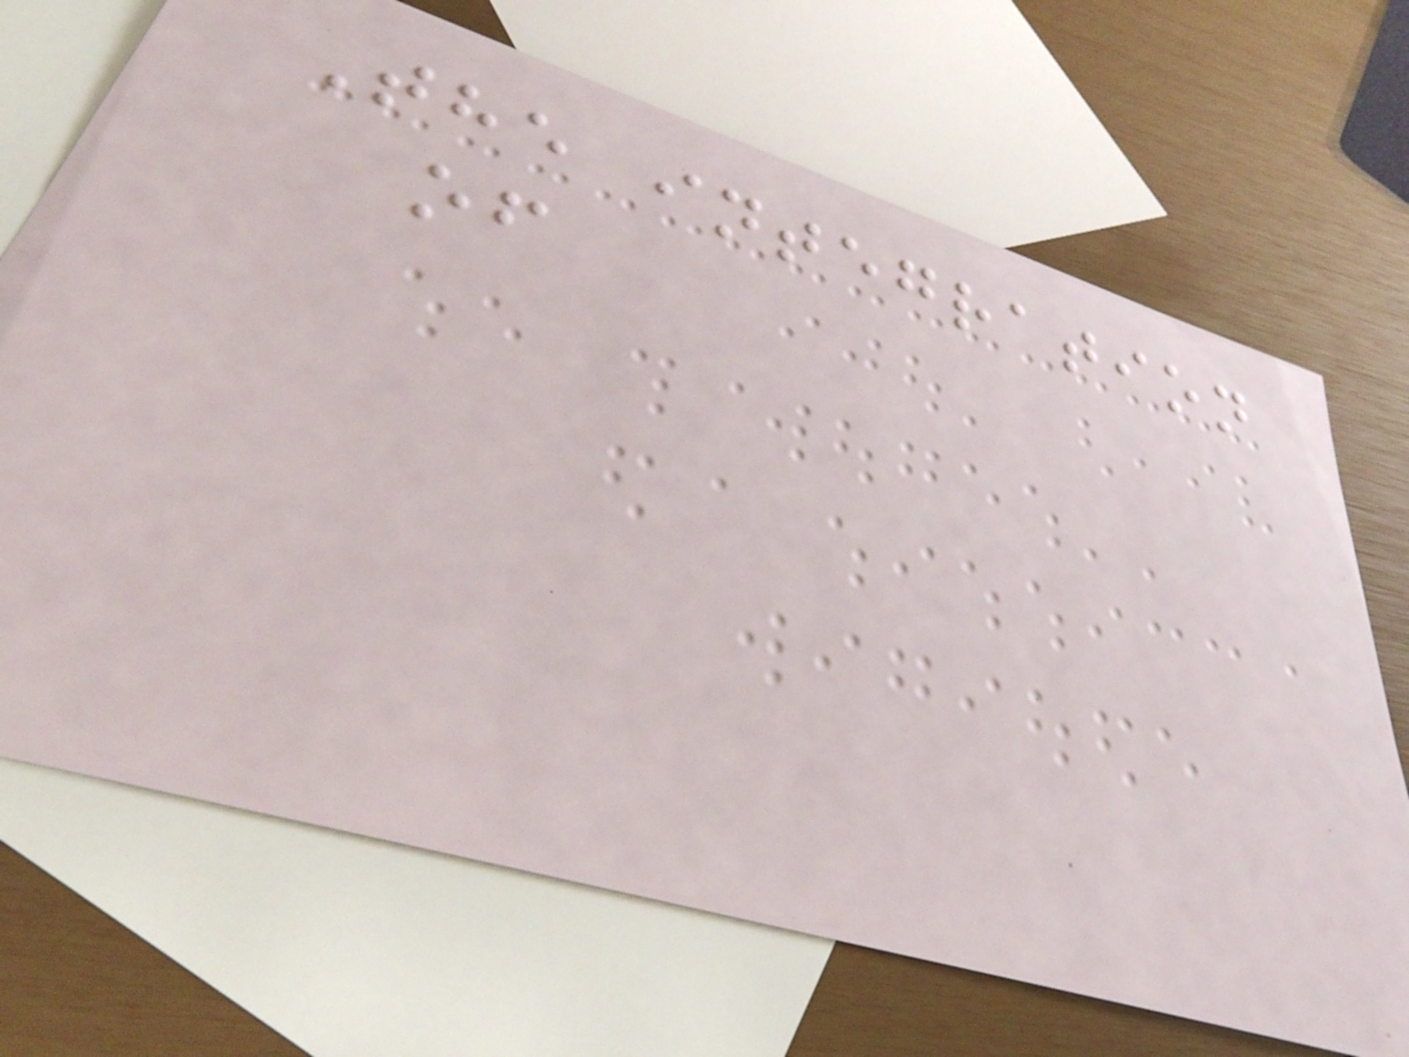The integration
of
